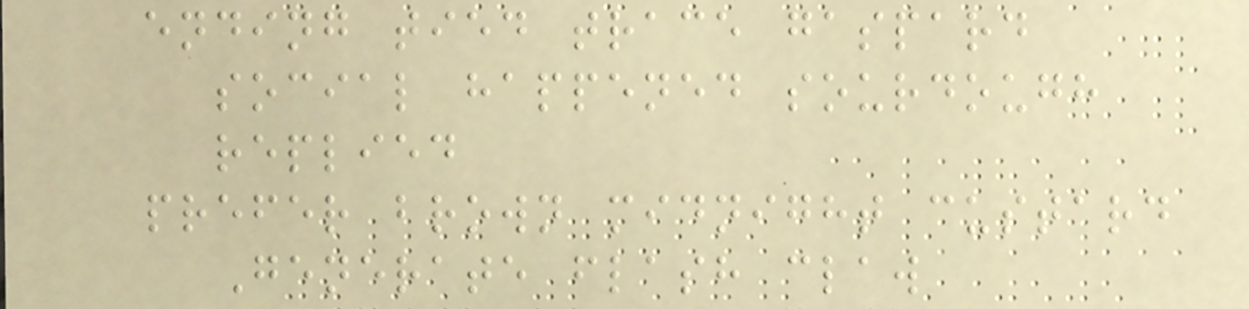ending tied trace gaspard
social happened sourdough
replied
prefer brown midnight custard
Generate flash claw
